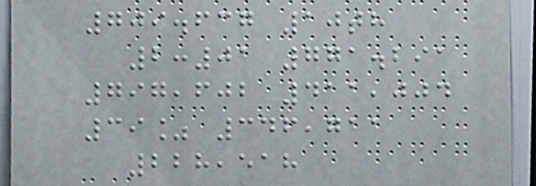709.637 10th
2:01 771.291
797,602 411,004
39% 346,711
228,518
